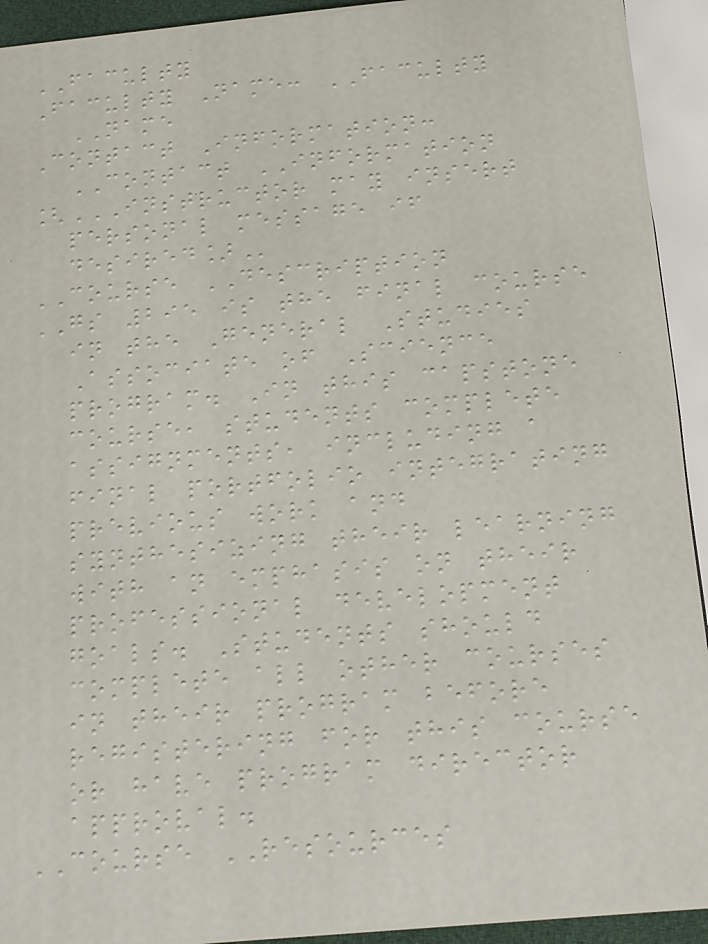FACULTY
Faculty Name: FACULTY
NAME
Contact Information:
CONTACT INFORMATION
[INSTRUCTOR MAY INSERT
PERSONAL MESSAGE IF
DESIRED]
COURSE DESCRIPTION
GS 295 is the final course
in the General Studies
Associate of Science
program. In this capstone
course, students complete
assignments, including a
final portfolio integrating
previous work and
synthesizing their learning
with an emphasis on their
professional development
goals. Students should
complete all other courses
in their program before
registering for this course
or have program director
approval.
COURSE RESOURCES
